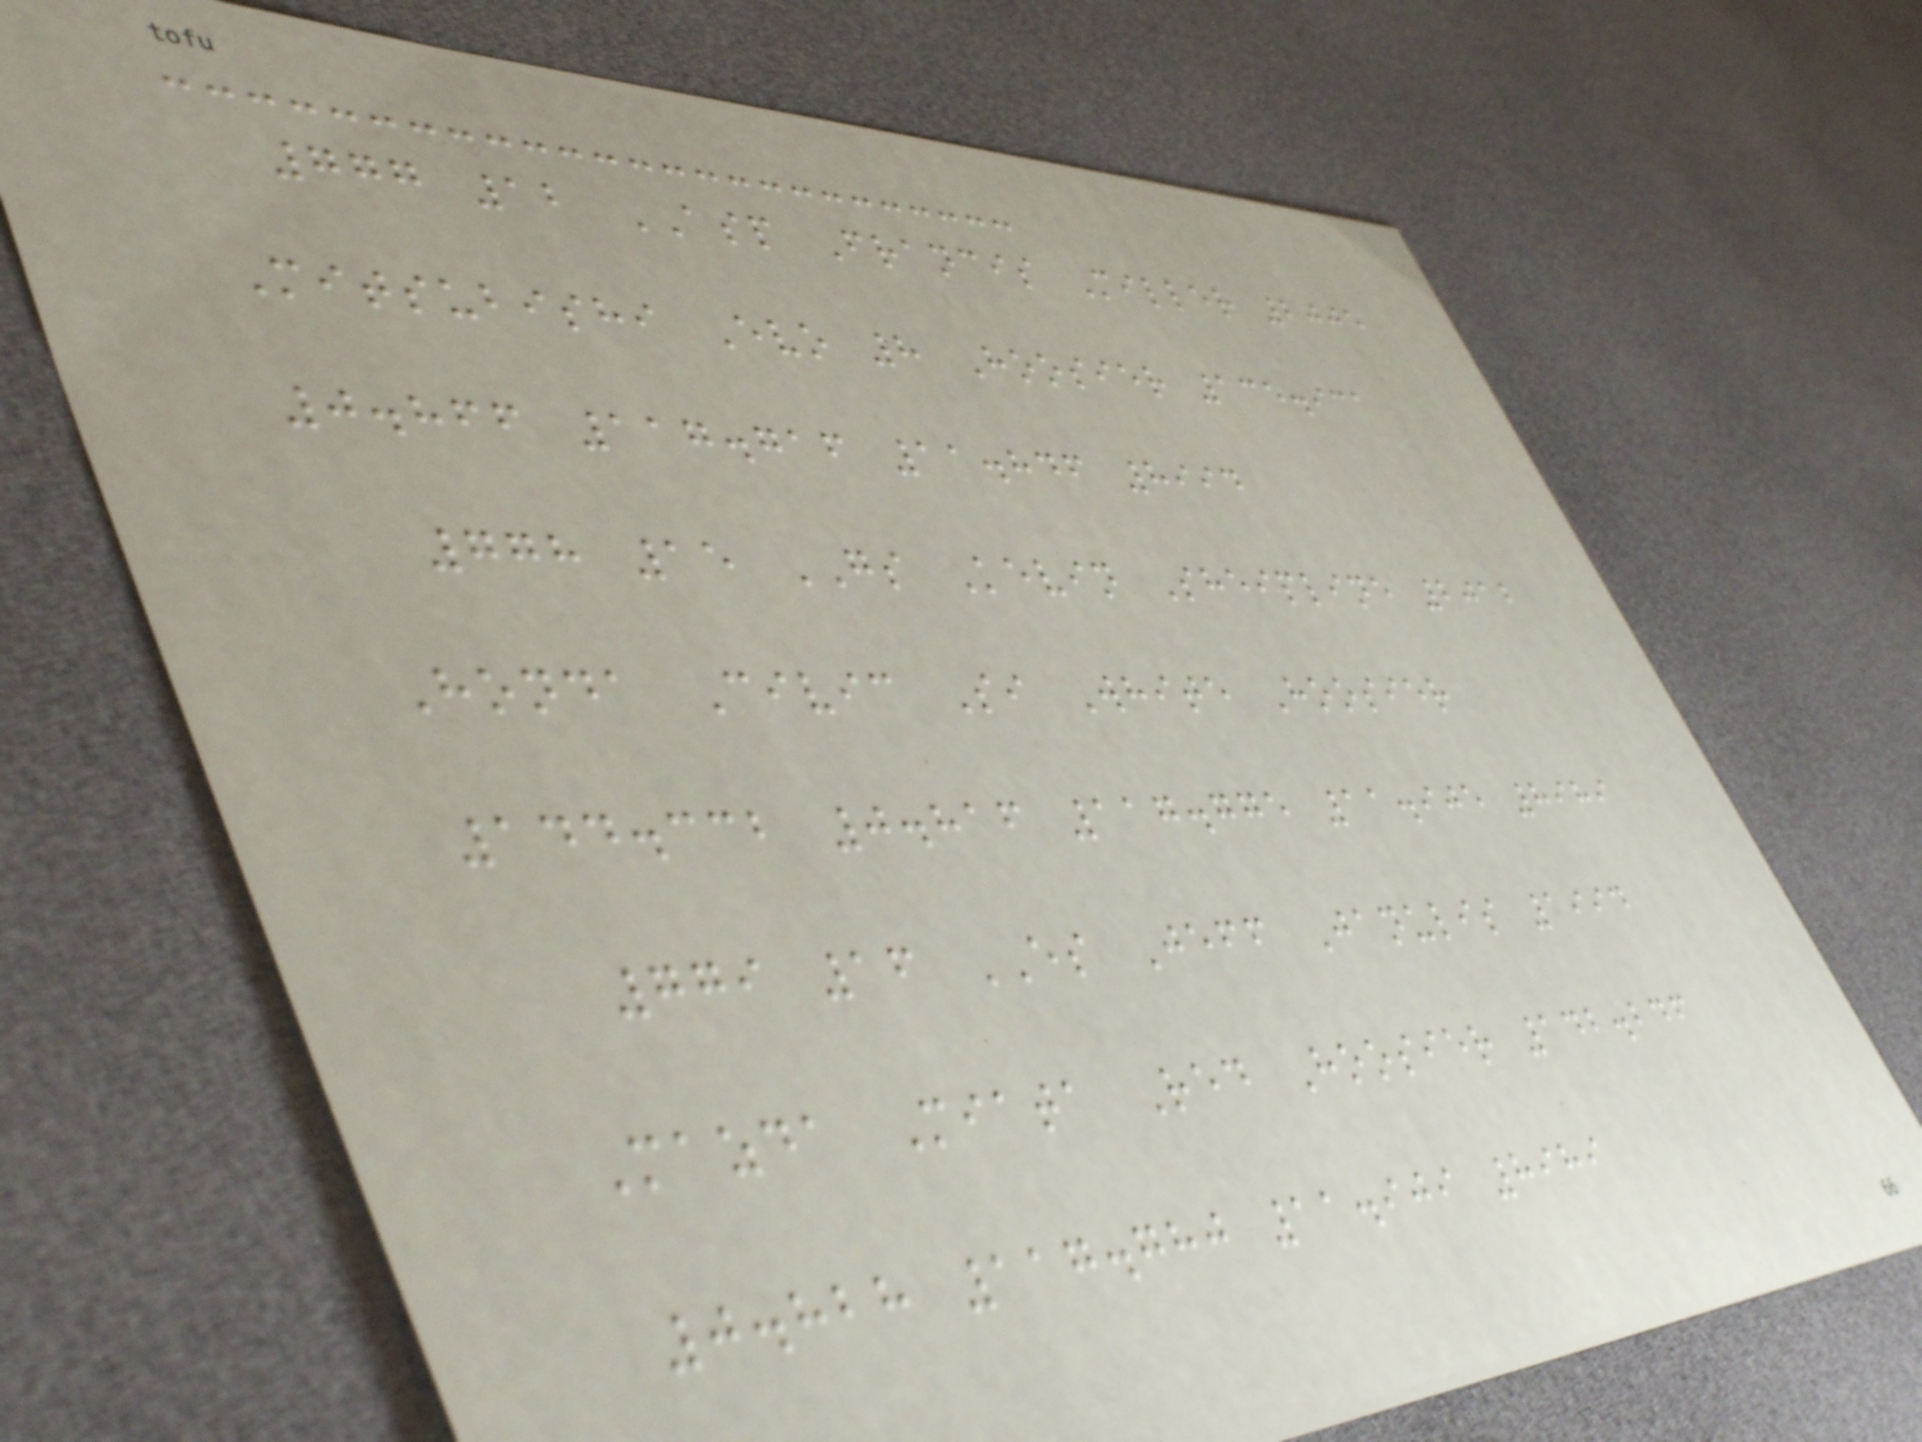777 12 ASP Francis Miller 2005
Mitsubishi Evo 8 Hoosier 135.931
0.866 117.716 11.846 8994
778 15 GS Kevin Sheipline 2012
Honda Civic Si White Hoosier
144.332 0.816 117.775 11.905 8989
779 16 ES Jeff Janulis 1994
Mazda Miata Red Hoosier 142.246
0.828 117.780 11.909 8989
